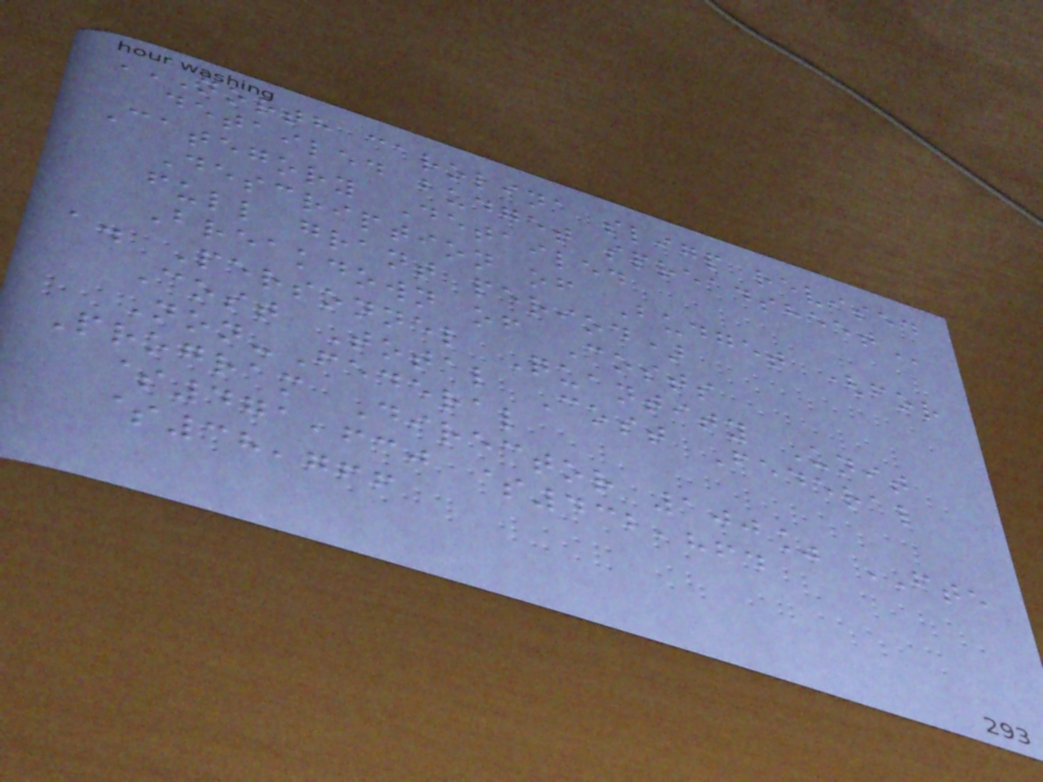NORTH CAROLINA SLIGP REVISED
DETAILED BUDGET SPREADSHEET
Category Detailed
Description of Budget (for
full grant period)
Breakdown of Costs
a. Personnel Quantity Unit
Cost Total Cost Federal
Non-Federal
Program Director 100% FTE
$471,630 $432,864
$38,766
